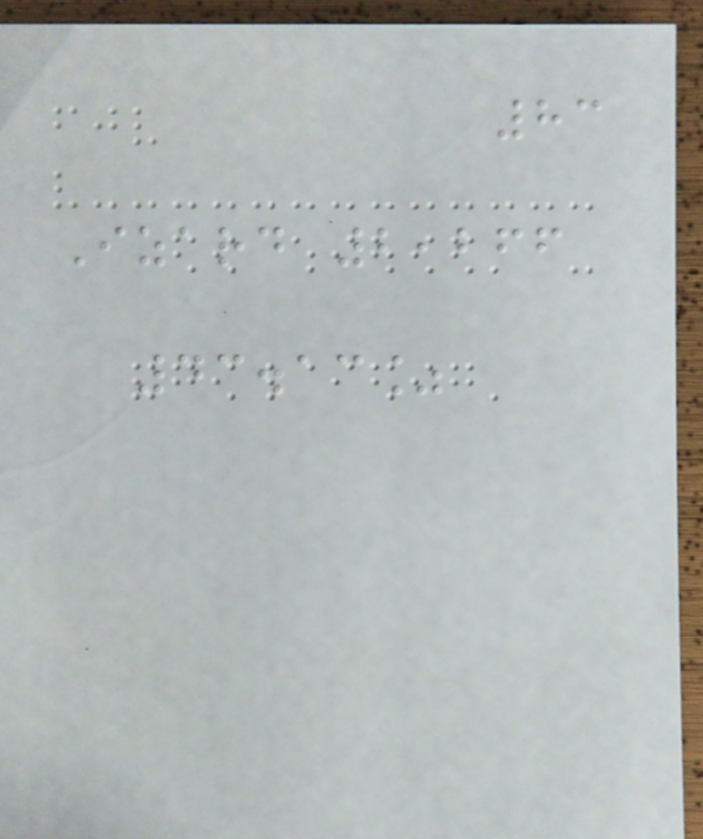83
Izard 2,266
43.13%
